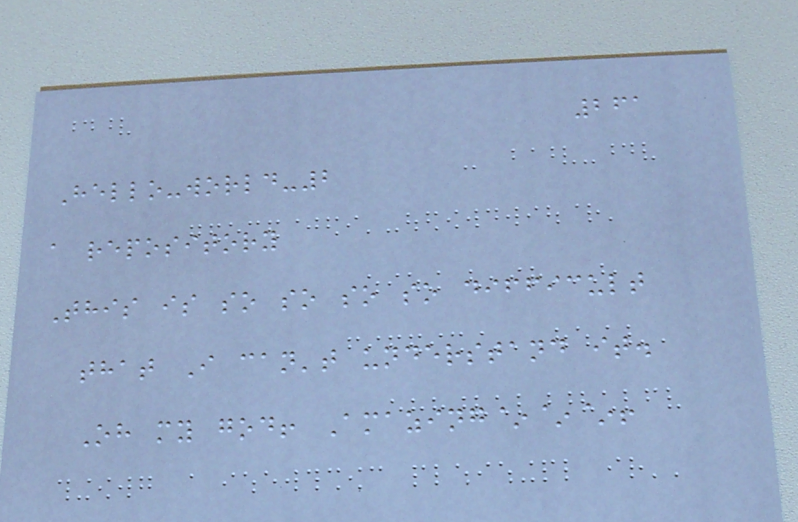261
Hello-world-2
a repository
This is so so so so difficult
that I can't understand it.
Oh my god! Amazing~~~!
